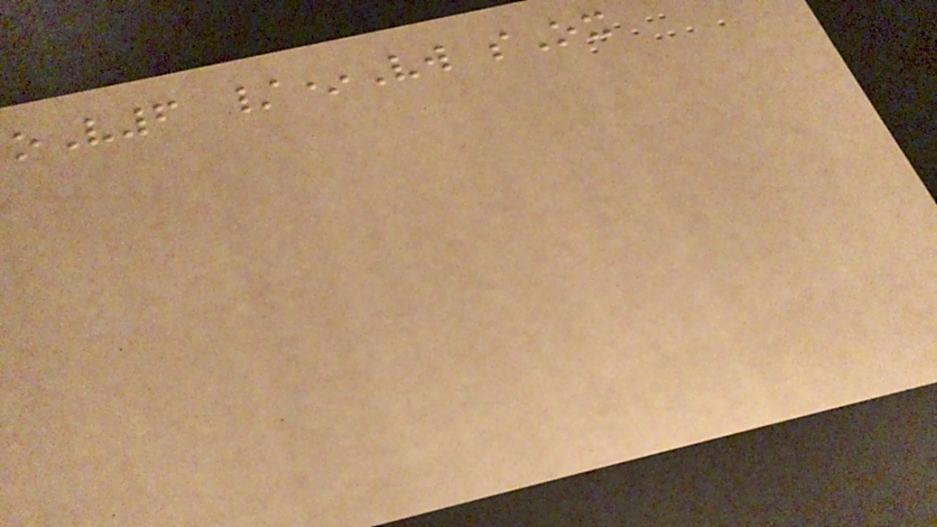oV6 /*Vw sOx
